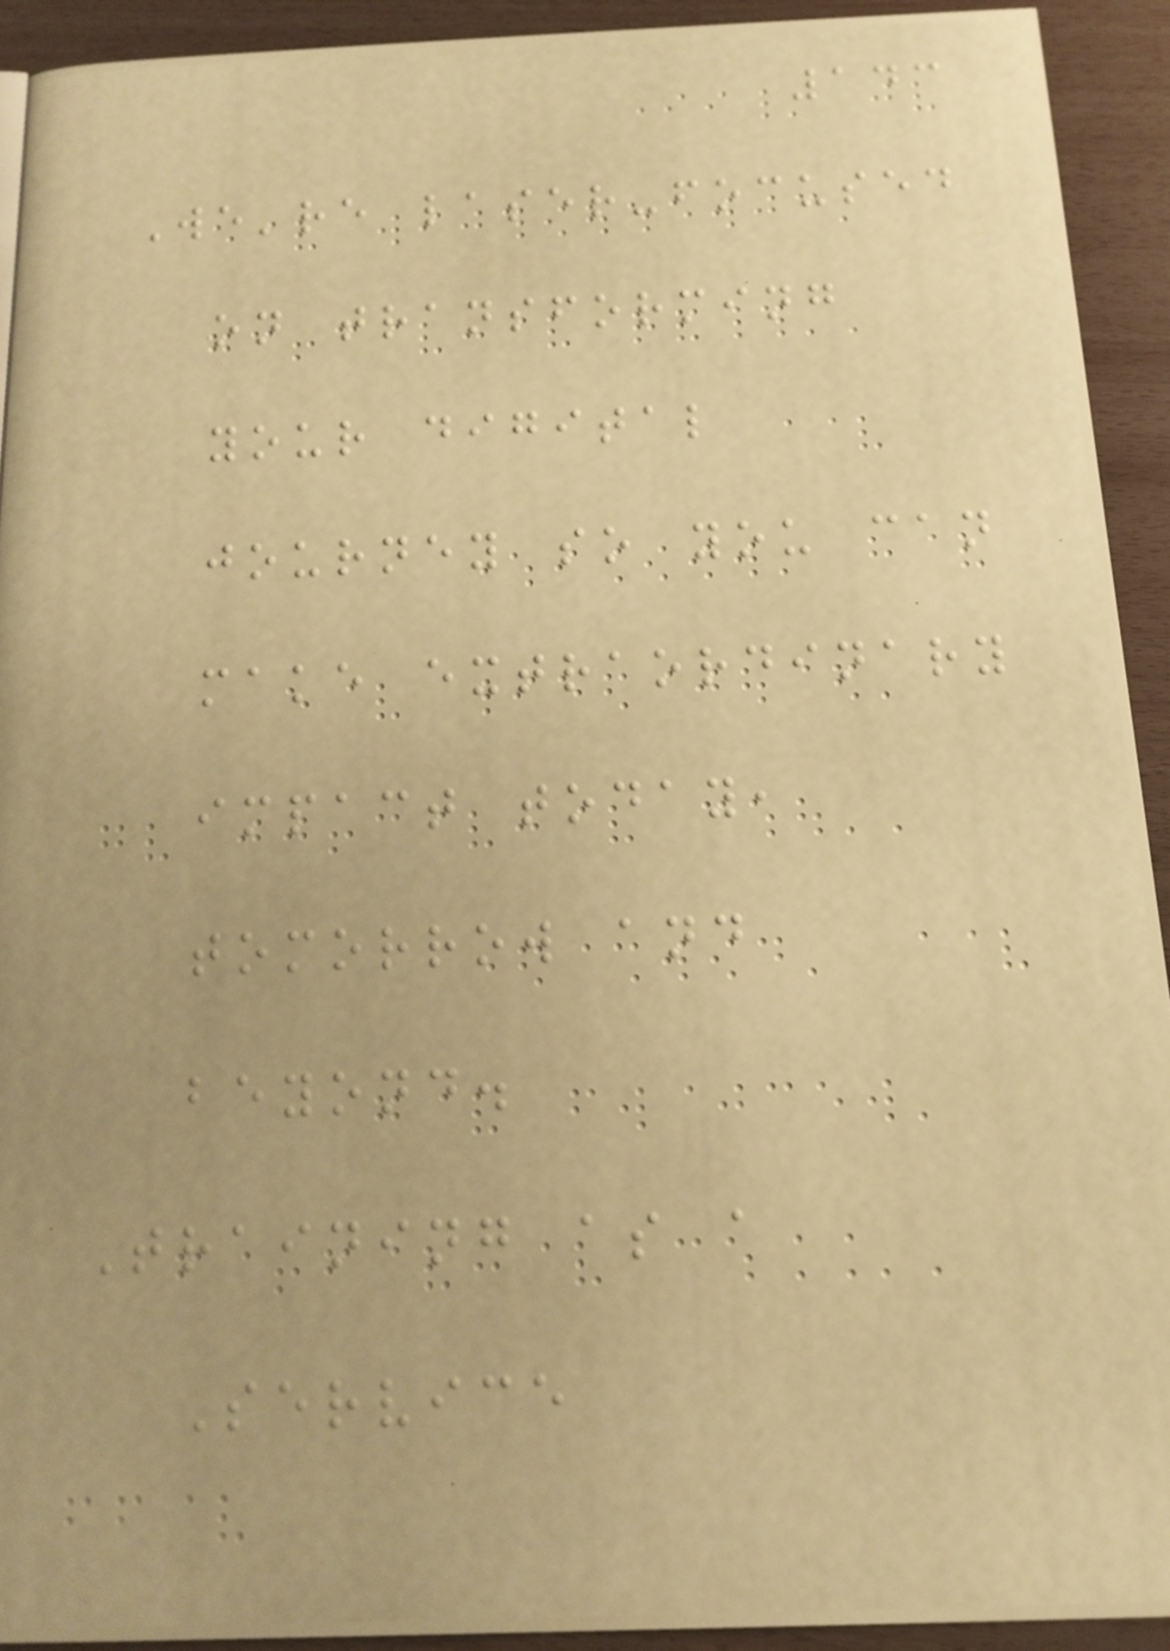143
We're laser-focused
on transforming
your digital
journey so you can
make extraordinary
impact today,
tomorrow and
beyond.
Training as a
Service
